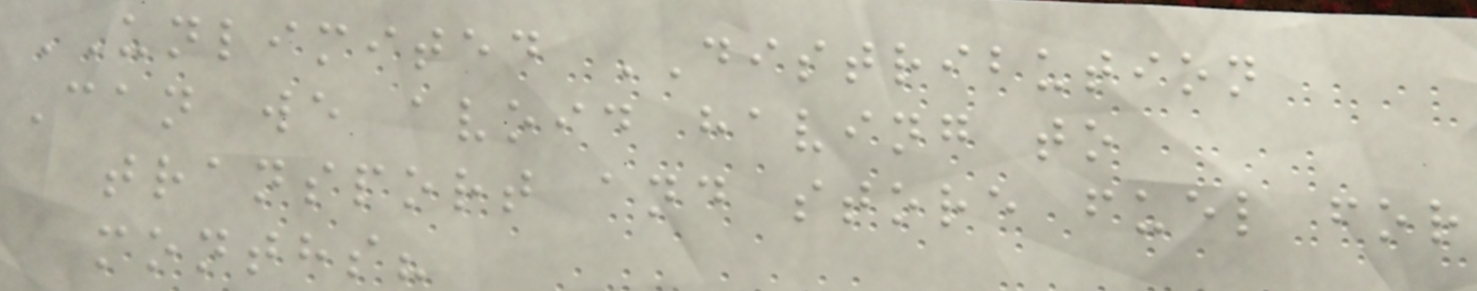UNLIMITED DISTRIBUTION
Can we avoid having to
transport and store fuel for
months?
